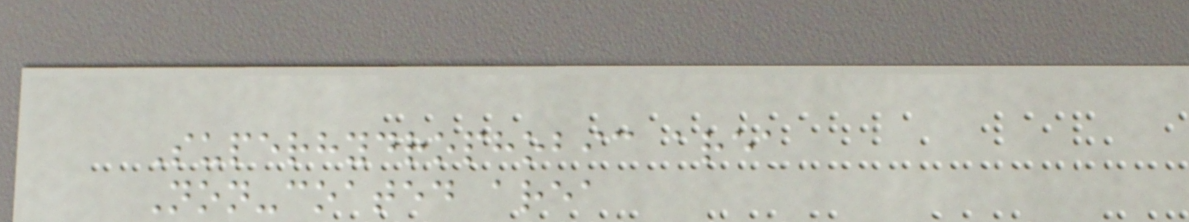Superhydrophobic area
Non-coated area
